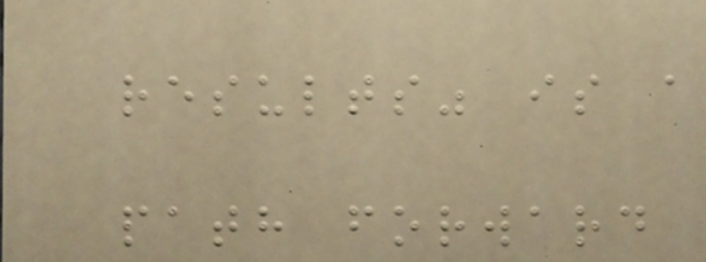results" is a
path forward
